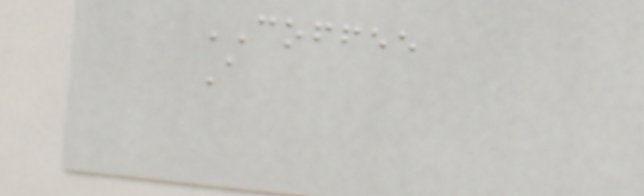COFFEE
A
